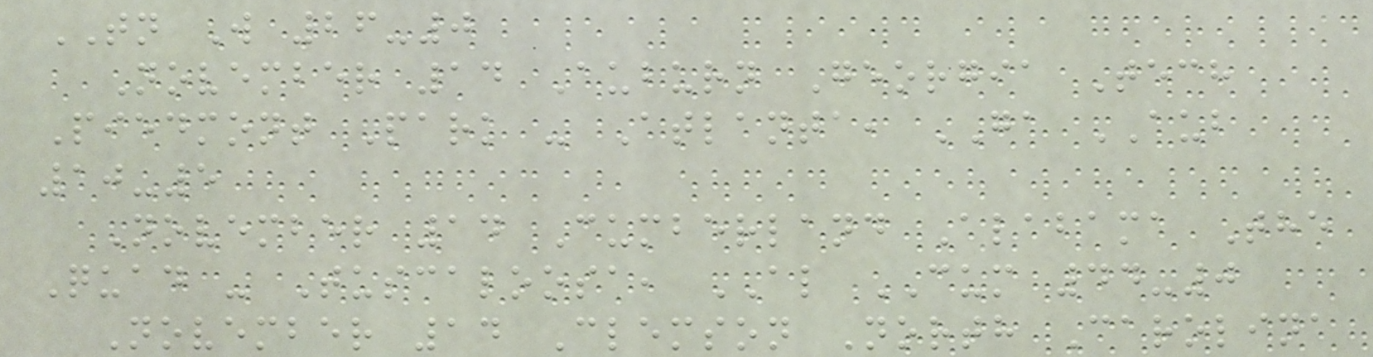TN W 26-0
November 14 Auburn Georgia Tech
Piedmont Park - Atlanta, GA AUB
10-5
November 14 Cumberland Alabama The
Quad - Tuscaloosa, AL CUM 44-0
November 14 Clemson North Carolina
